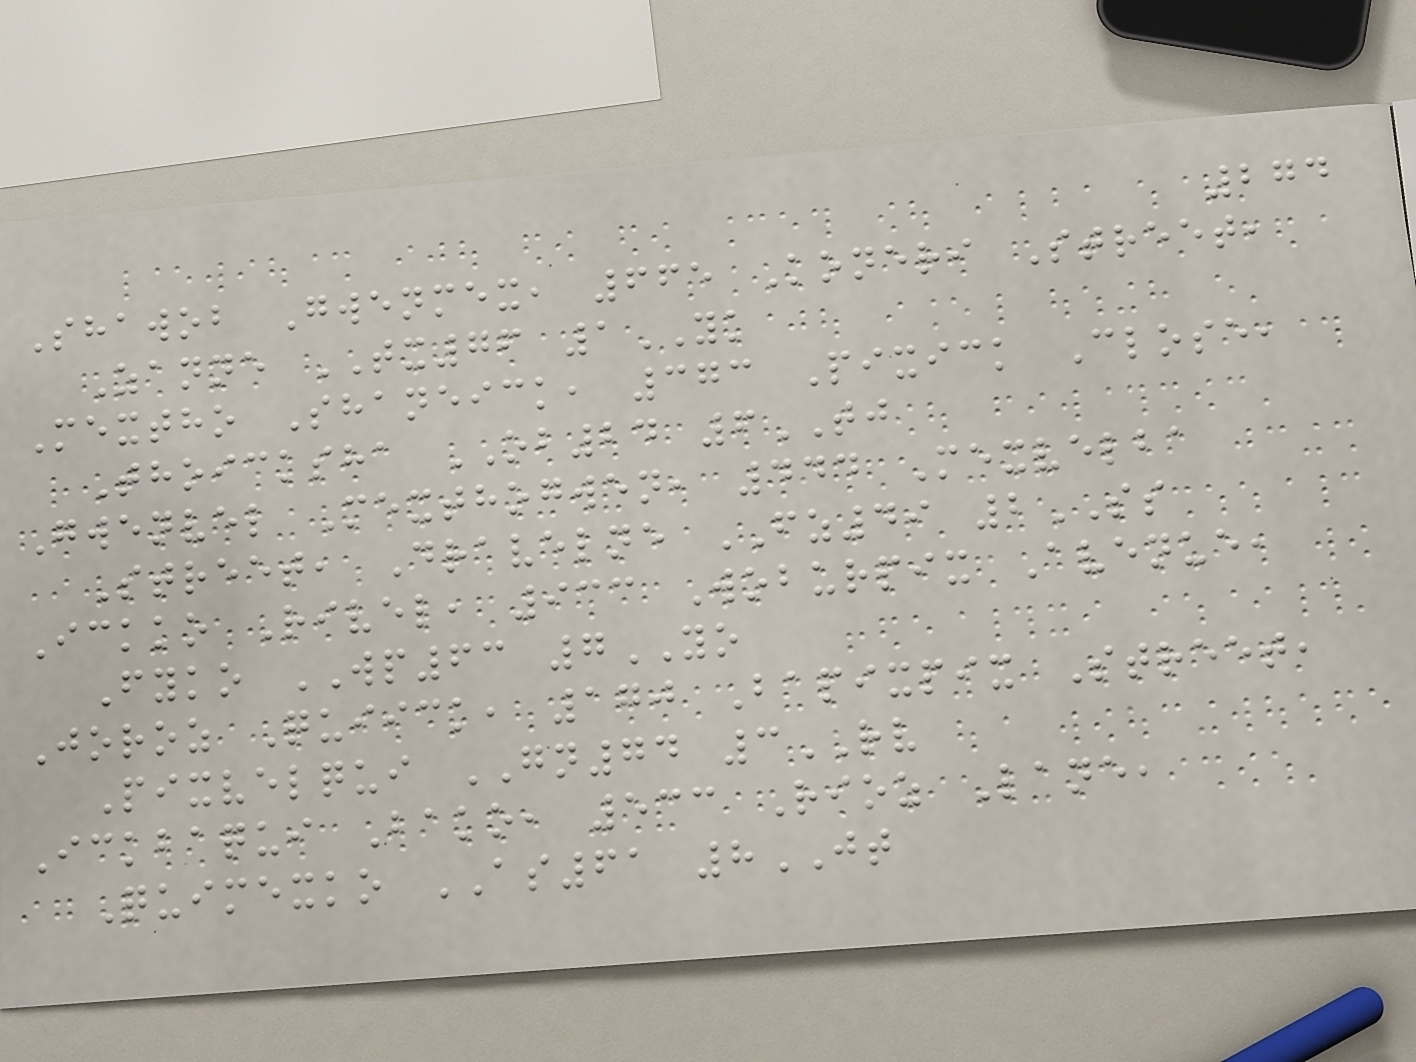274
Shawob Gwenmex, 665 Koneri Street,
Zanne TX76 1YK
Mextho Shaneick, 373 Pixick Close,
Thoicksha OB24 6TJ
Gwenvel Mexthogwen, 444 Mexvelba
Street, Dravelne FZ49 2SS
Ickko Rivel, 933 Woburpix Avenue,
Fyko WP63 7YO
Joroz Quiick, 170 Bapixpix Street,
Pixvelqui GN74 3RV
Ickbaqui Bako, 533 Rioz Lane,
Quimexko AS61 8JT
